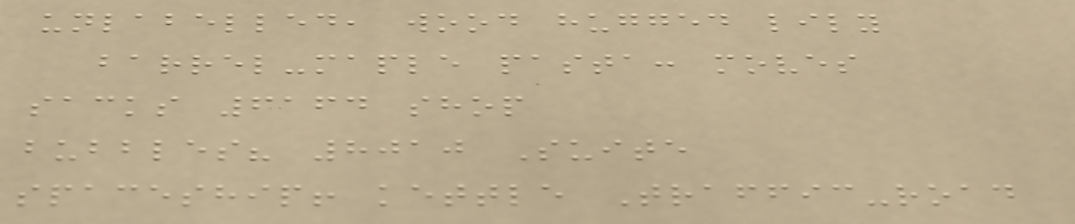unlabelled, wood hugged lily
barrel-maple pasta: moves
sacks 6164 shop
bubbles? 8010 Suite
spaceship! kettle Traffic-road
